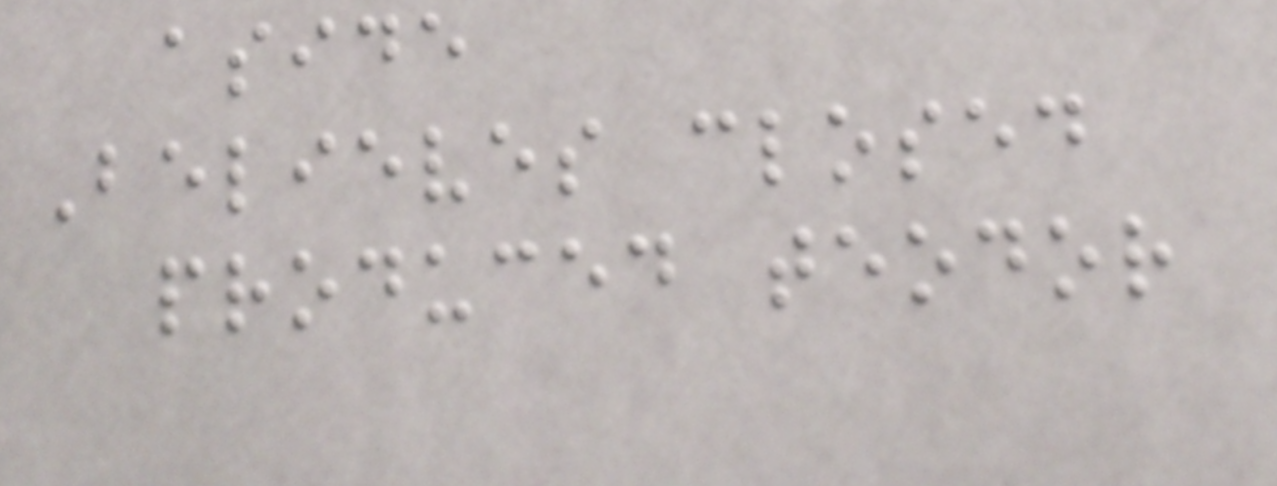aside
Believes closed
produced teodor
